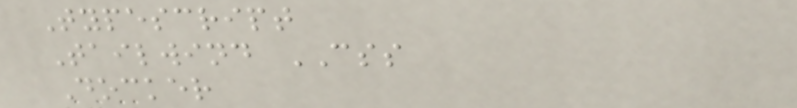Typescript
Tailwind CSS
Docker
